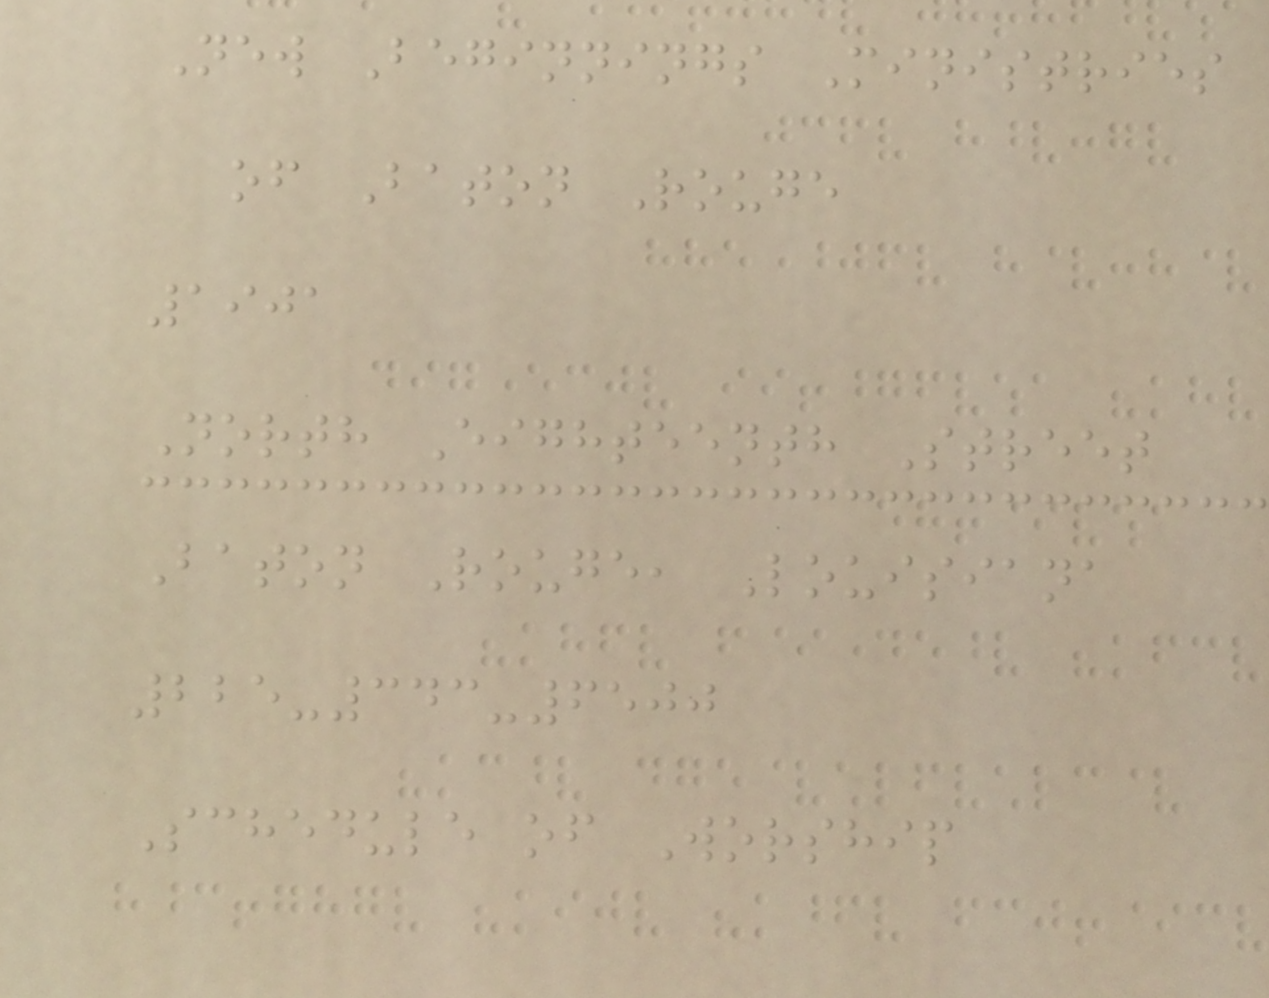New Beginnings Ministries
of Baton Rouge
1901
North Eighteenth Street
Baton Rouge, Louisiana
225-343-6500
Schedule of Worship
